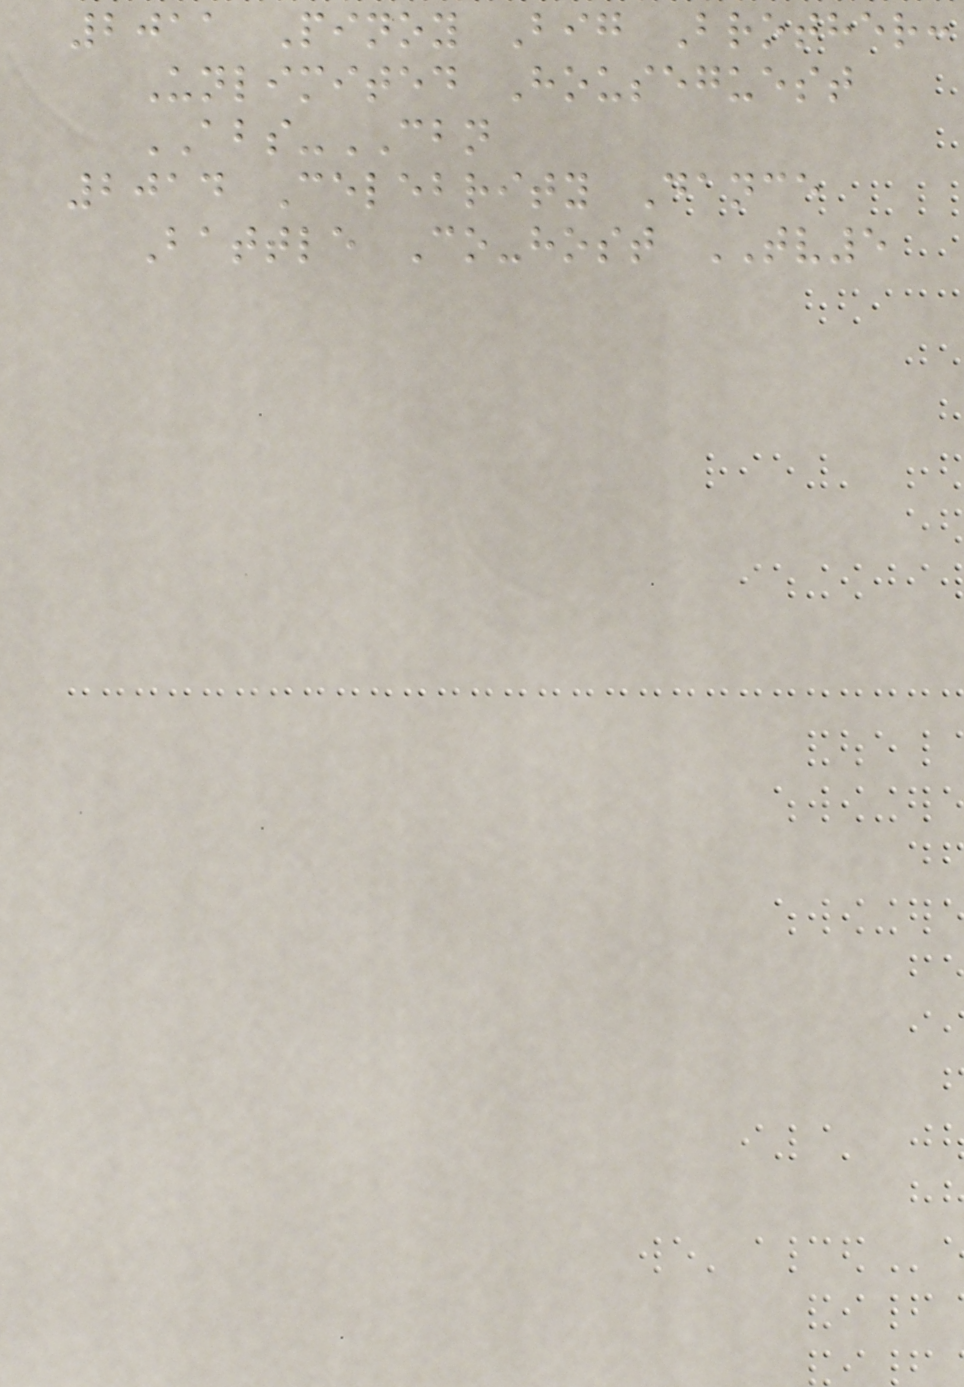2011 Pinoy Big Brother:
Unlimited Houseguest
ABS-CBN
2014 Celebrity Dance
Battle Co-host TV5
